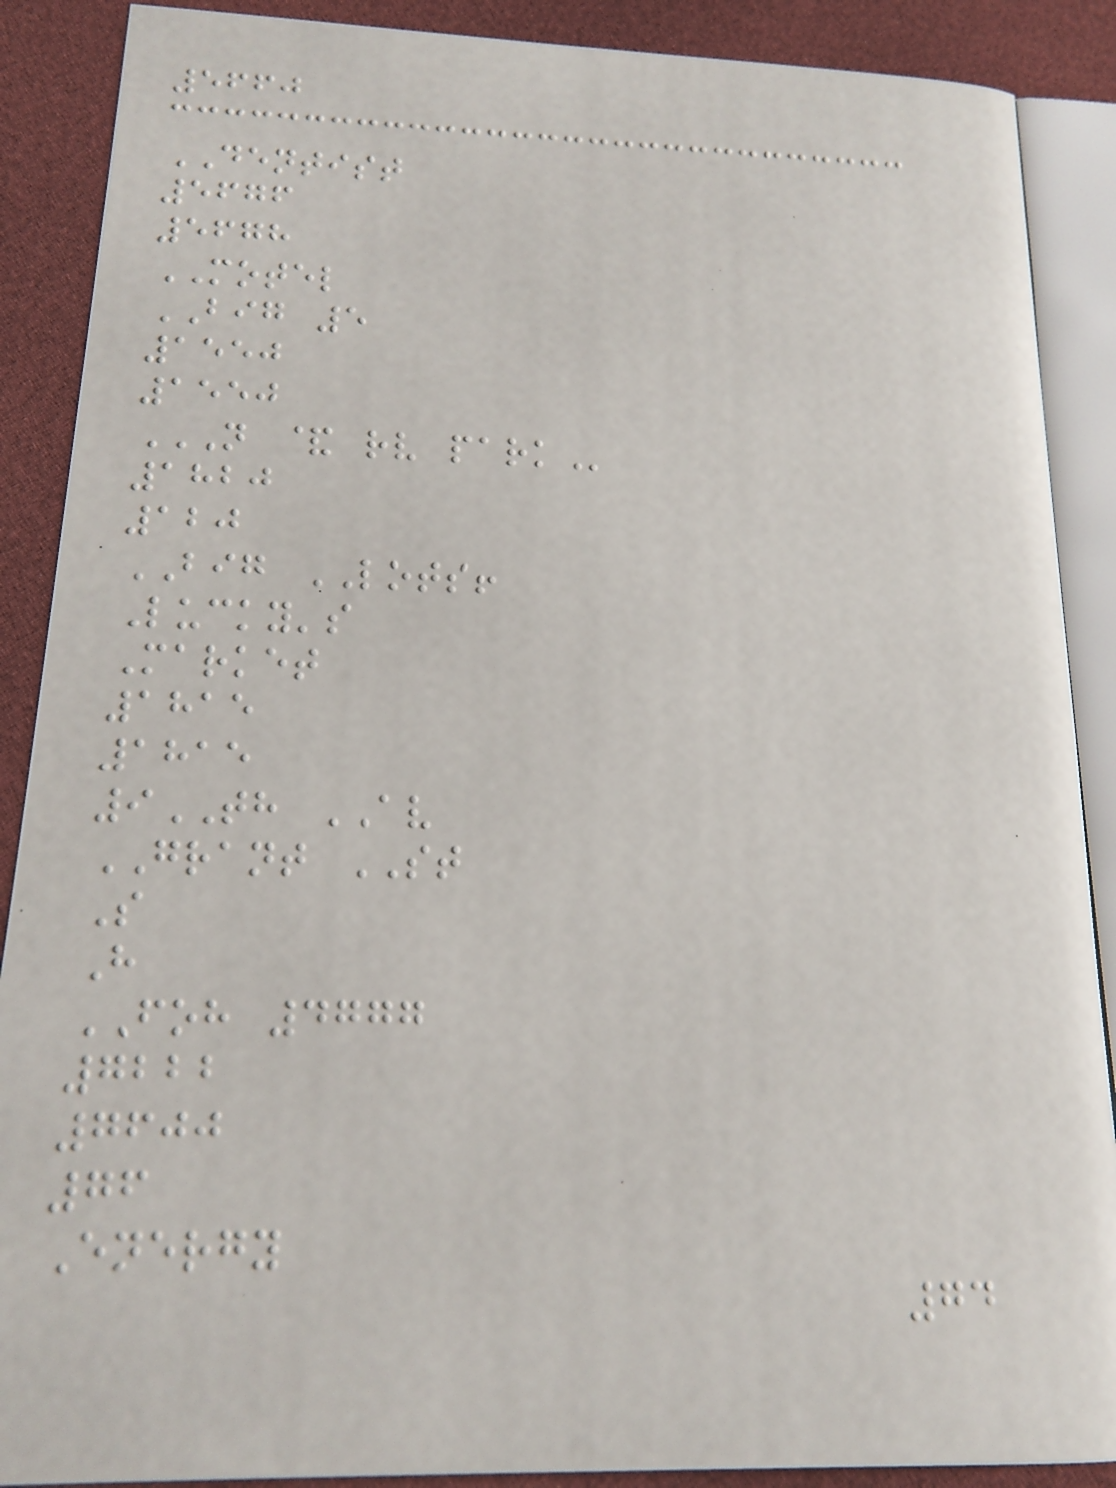5660
DENTIST
5676
5678
MOTEL
BIG 5
1550
1550
N & RV PARK
1820
120
BIG LOTS!
Lucky's
Market
1815
1815
9TH AV
GRANT ST
S
H
FOH 4777
7222
7600
76
Energy
74
